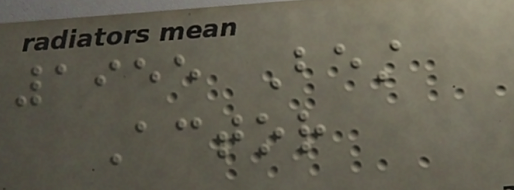1955 Best
Actor
